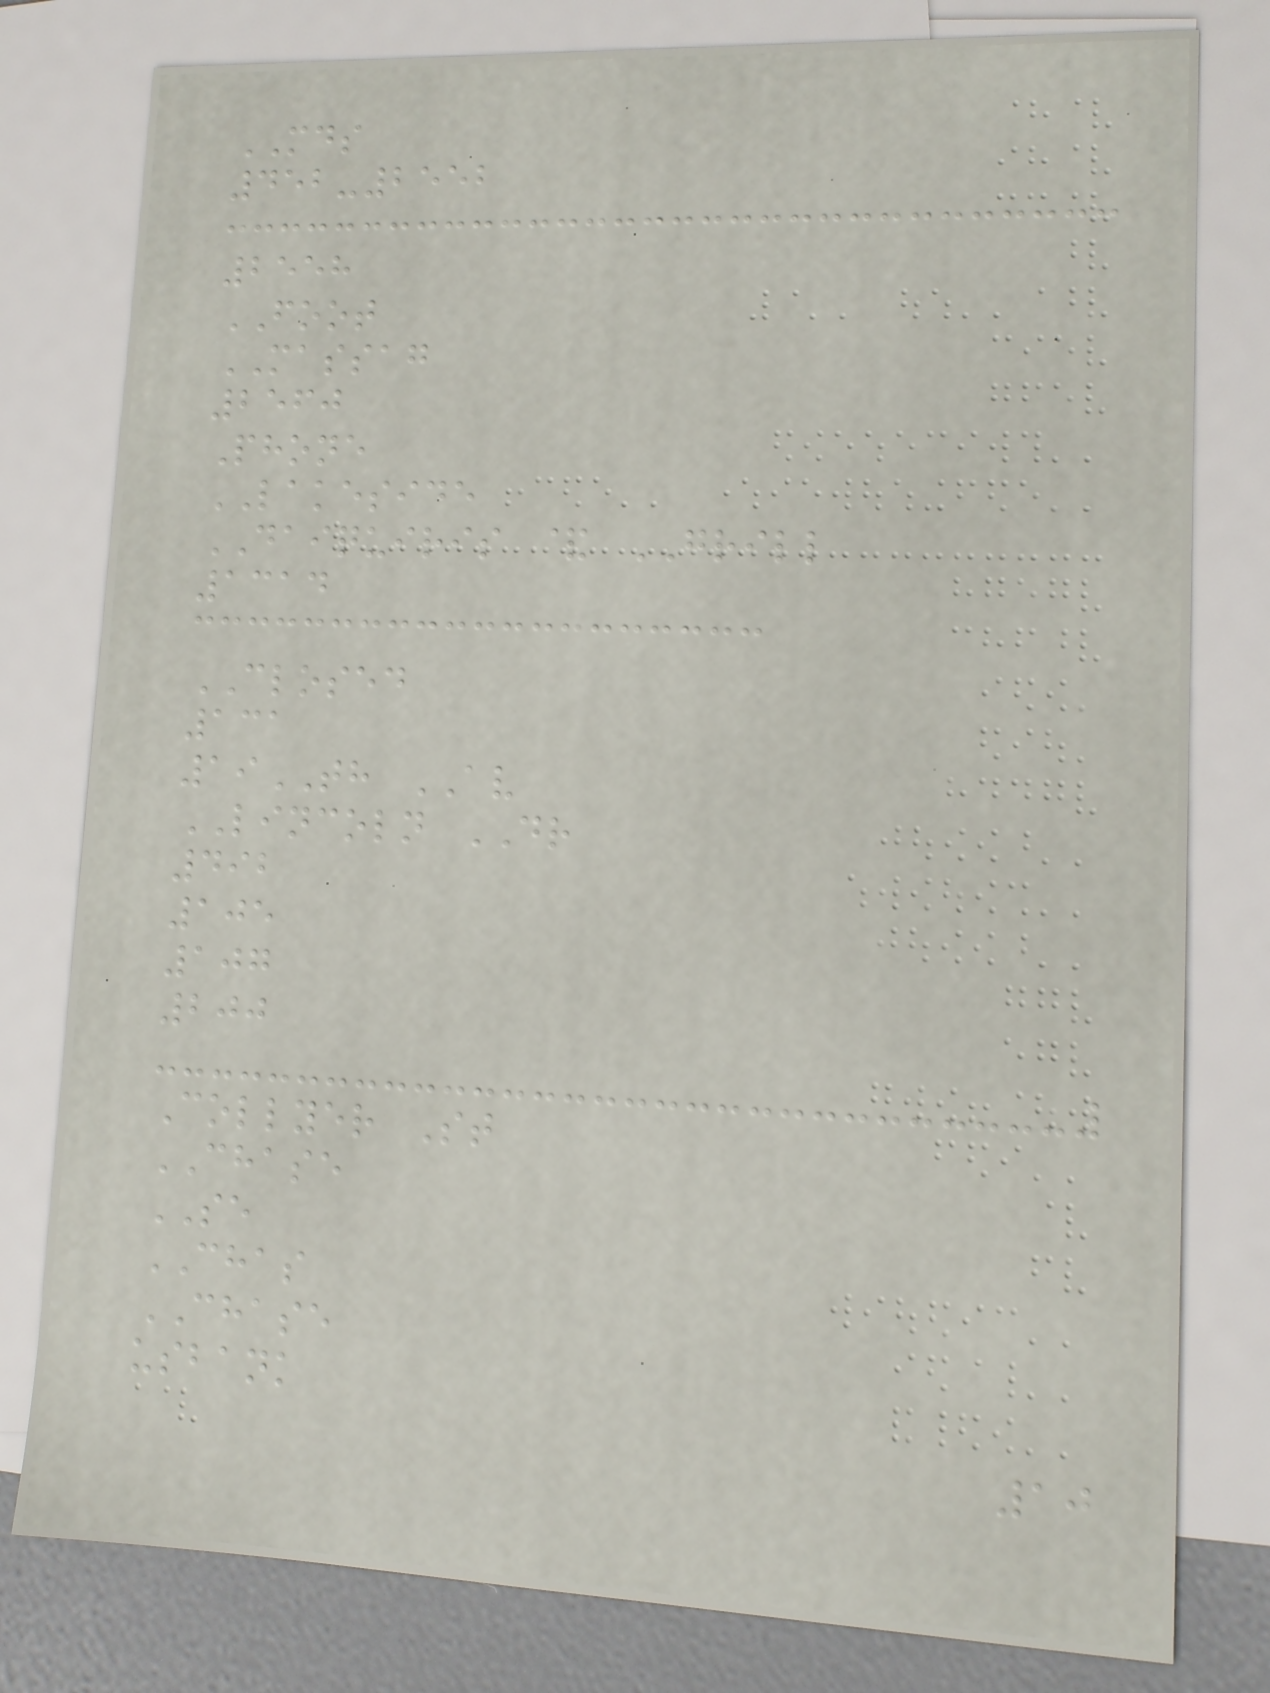MDS
452-2552
2558
FOOT
MASSAG
2560
Phone
LAKESIDE
DAIQUIRIS & GRILL
1314
CLOSED
131
19TH AV
LINCOLN DR
492
105
107
200
Collyer St
CHASE
SE
CHAS
CHASE
usbank
10
